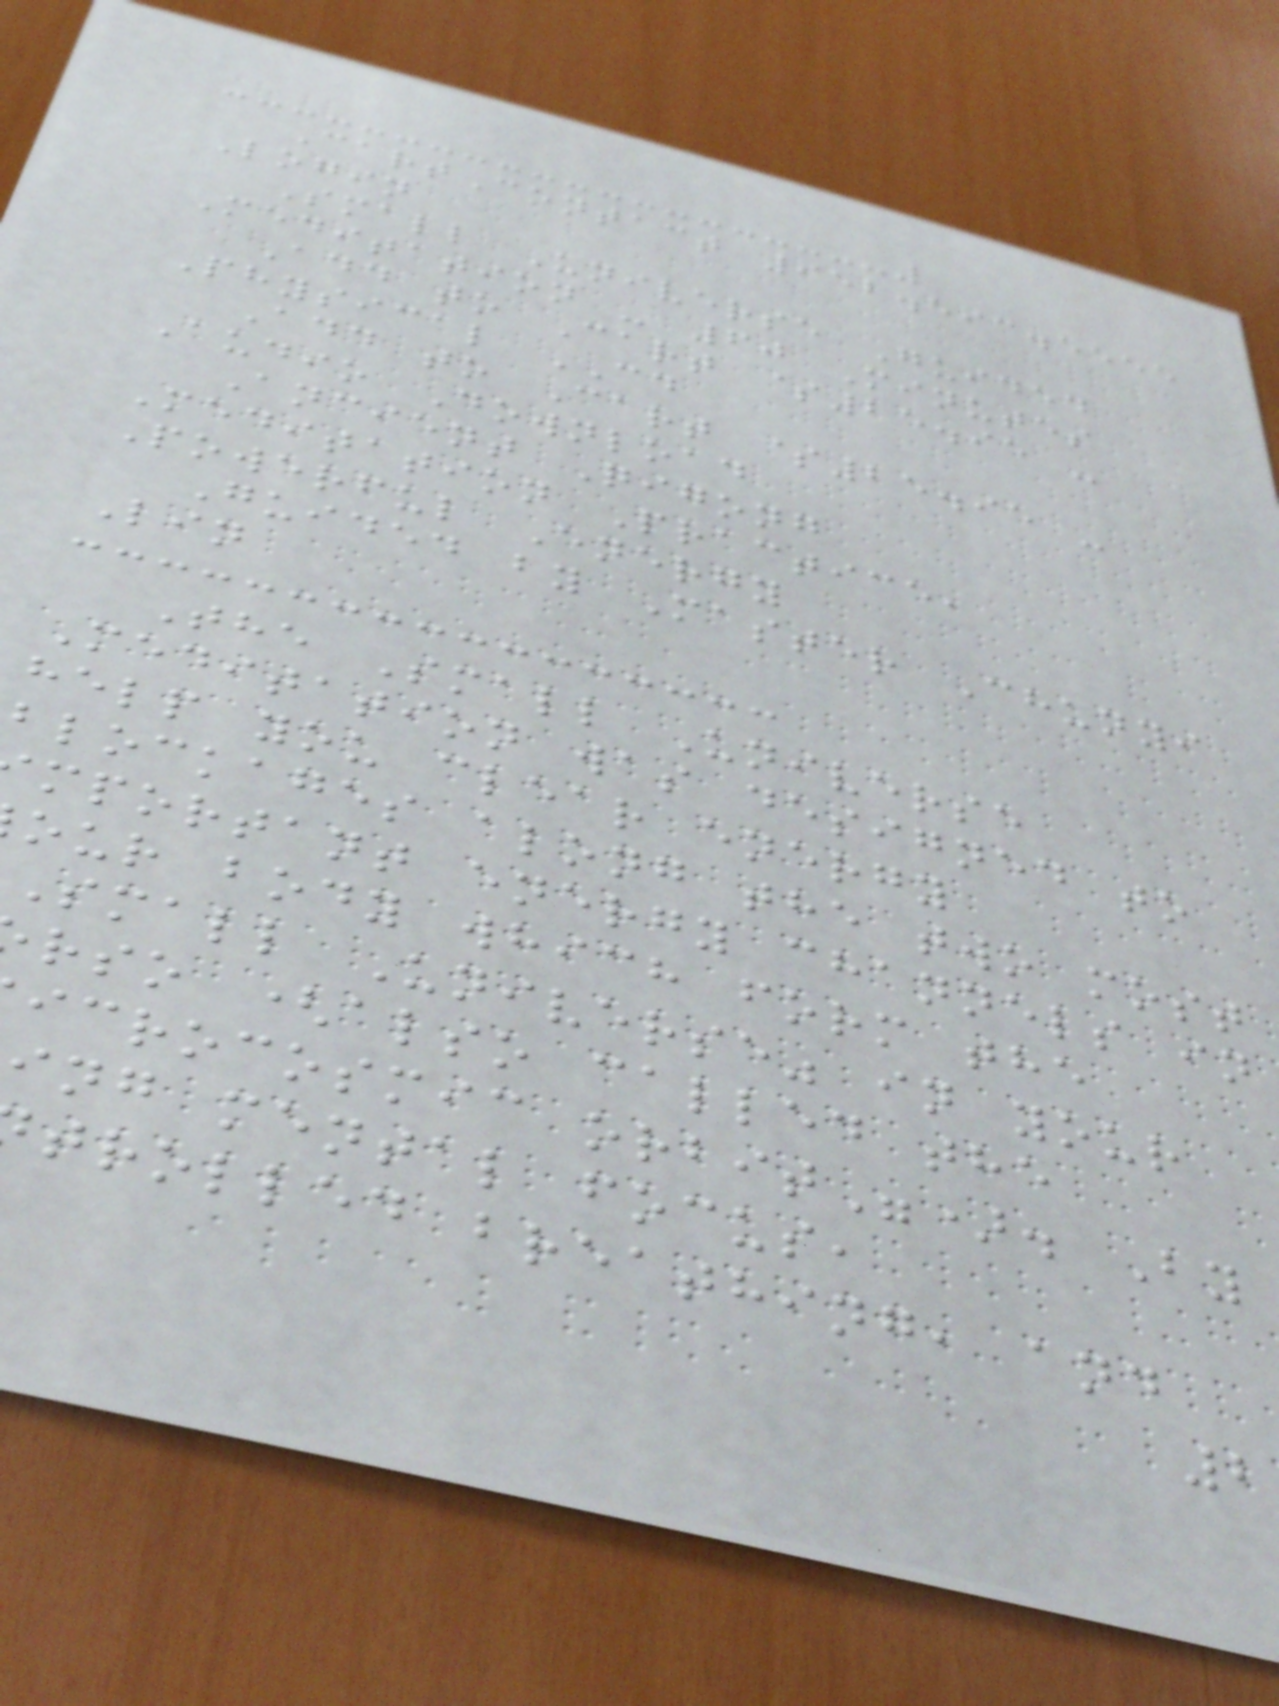CartContact 952.593.5555
Login
Small Universe Guided
Meditation - 60 Minutes
Add to Cart $25.95 -
Physical CD
Add to Cart $25.95 -
Audio Download
Ancient Qigong
Meditation Practice,
Powerful Energy
Guided by Master Chunyi
Lin
The Small Universe
Meditation was designed to
help you clear energy
blockages along the two most
mportant energy channels in
our body which form the
Small Universe" in your
rso (also called the
icrocosmic orbit"). By
ing mental focus,
trolled breathing, and
